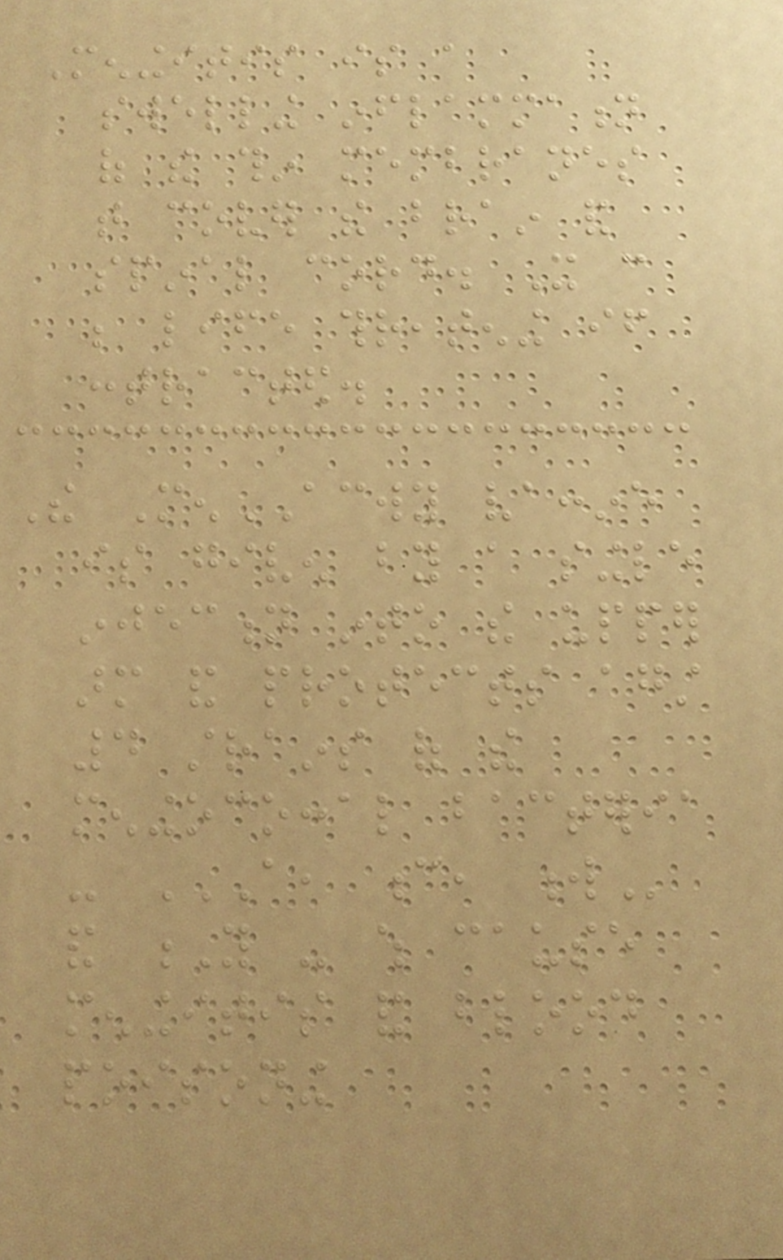Meningitis is a
swelling inflammation
of the thin membranes
that cover the brain and
spinal cord. It can
be life threatening if
contracted.
The MenACWY vaccine
is given by a single
injection into the upper
arm and protects against
4 strains of the
meningococcal bacteria
- A, C, W
and Y - which cause
meningitis and blood
poisoning
